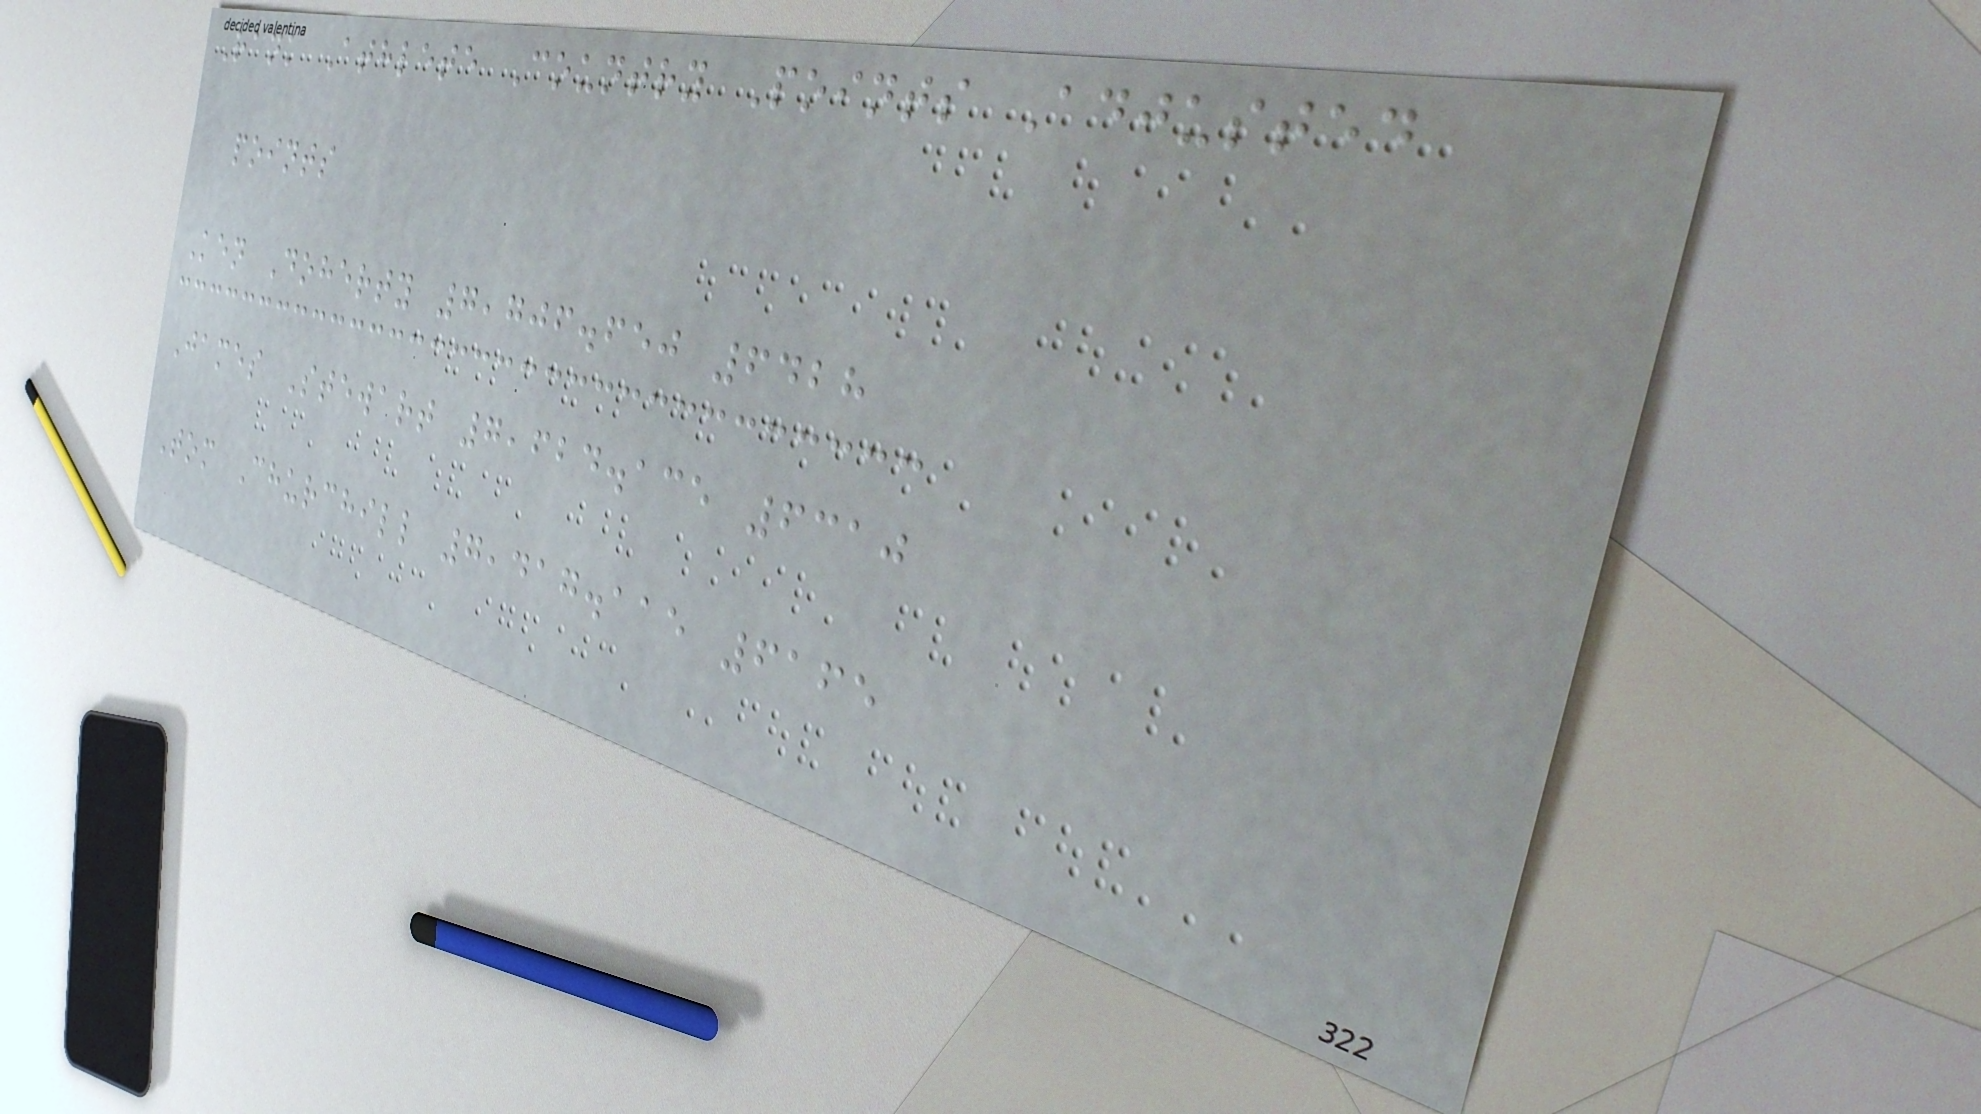Rank Athlete Country Points Adjusted
points
Ken Doherty 7,706.650 6428
James Stewart 7,624.135 6310
Tom Churchill 7,417.115 6165
